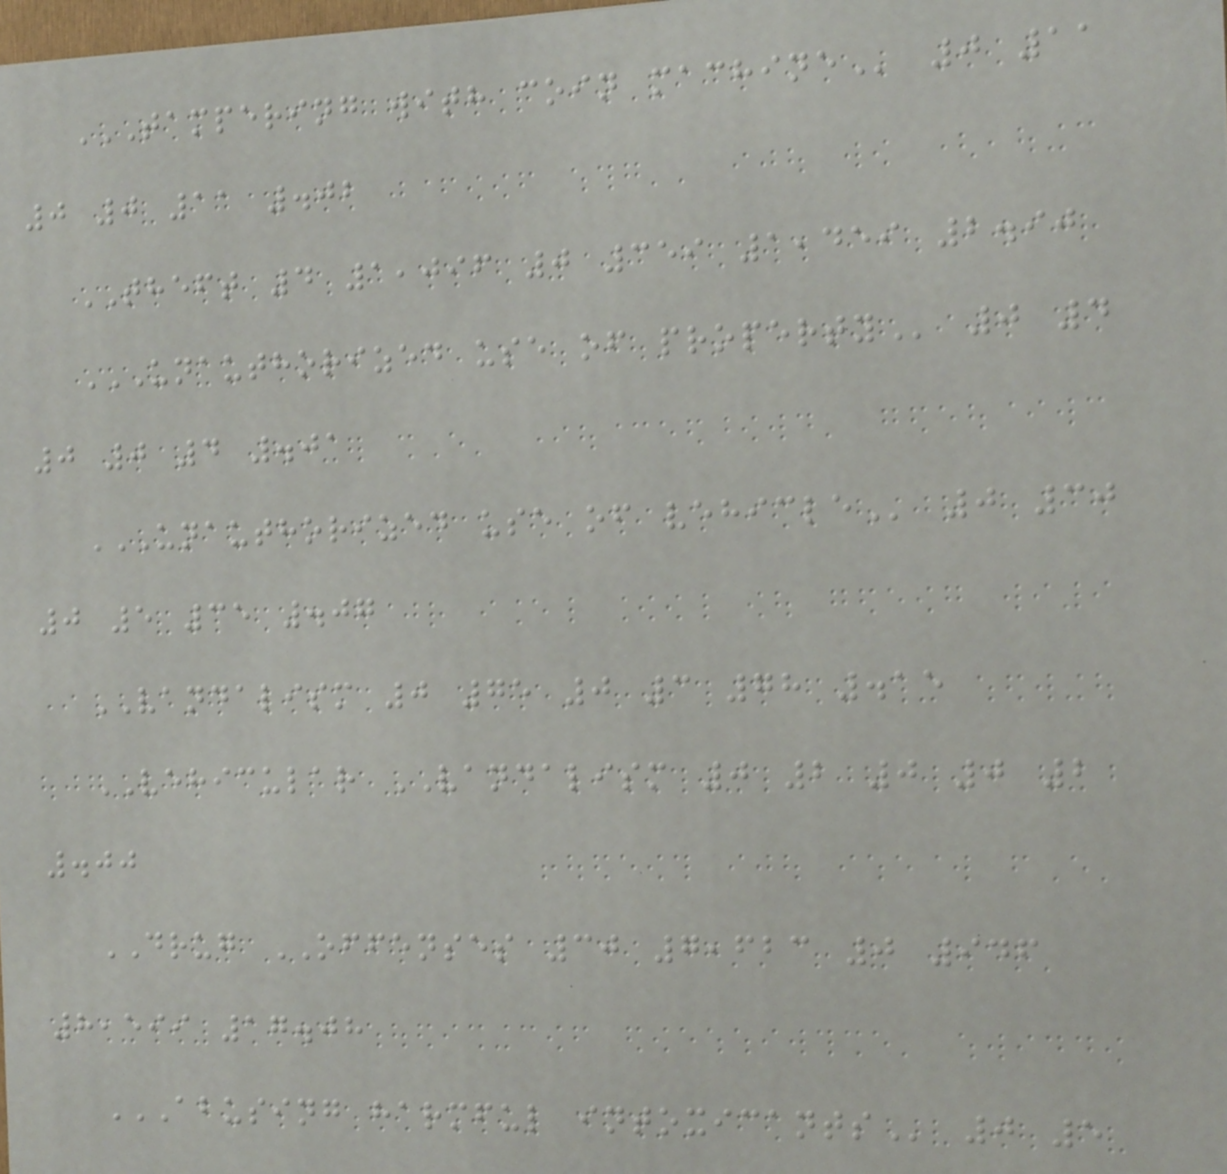TAMPERING WITH COIN MACHINE 0 11
0 0 11 .02
THEFT 4 1,096 0 359 1,459 2.90
UNAUTHORIZED USE OF PROPERTY 0 4
0 0 4 .01
UNAUTHORIZED USE OF VEHICLE 0 30
0 5 35 .07
VANDALISM 0 75 0 3 78 .15
VEHICULAR VANDALISM 0 2 0 0 2
.00
DRUG OFFENSES 30 7,623 0 946
8,599 17.08
ABUSING HARMFUL INTOXICANTS 0 5
